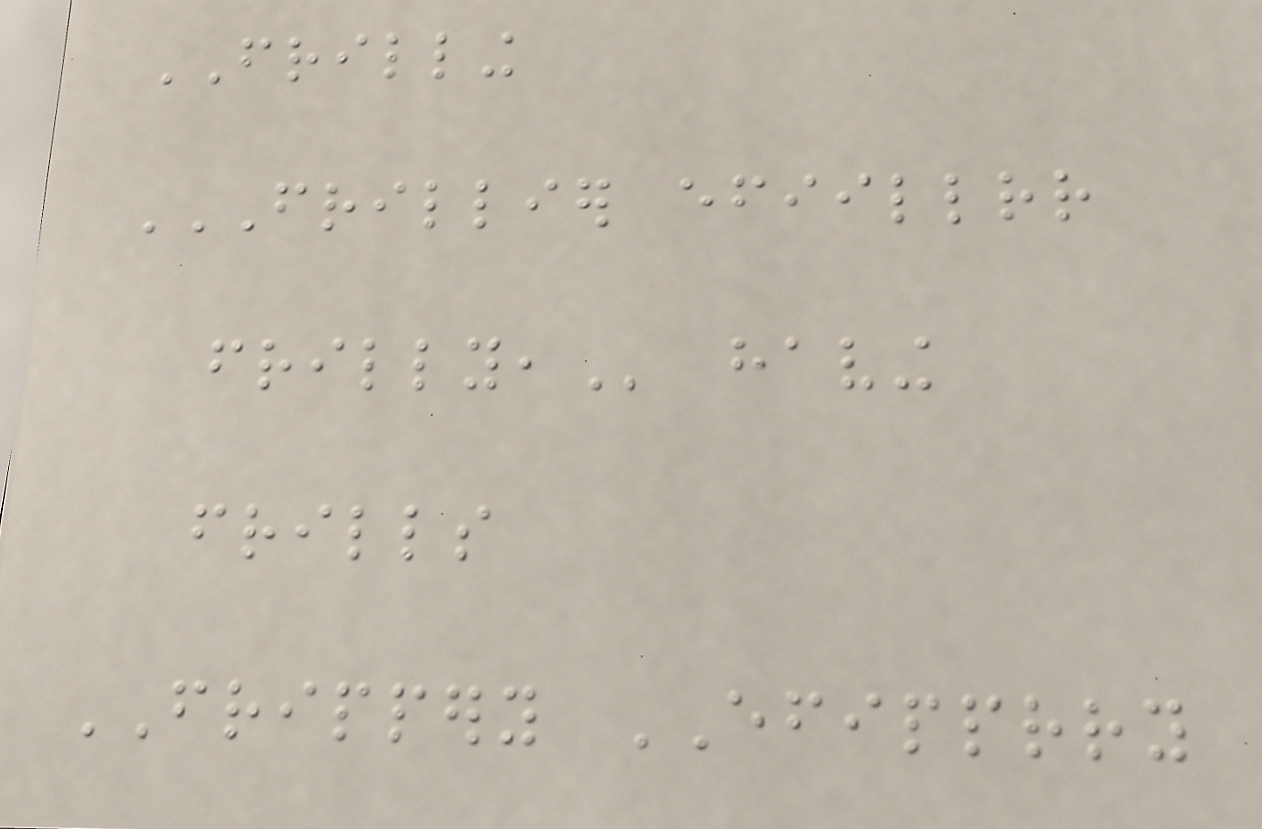FRILLING
FRILLIER EFIILLRR
FRILLY, having
frills
FRIPPERY EFIPPRRY
